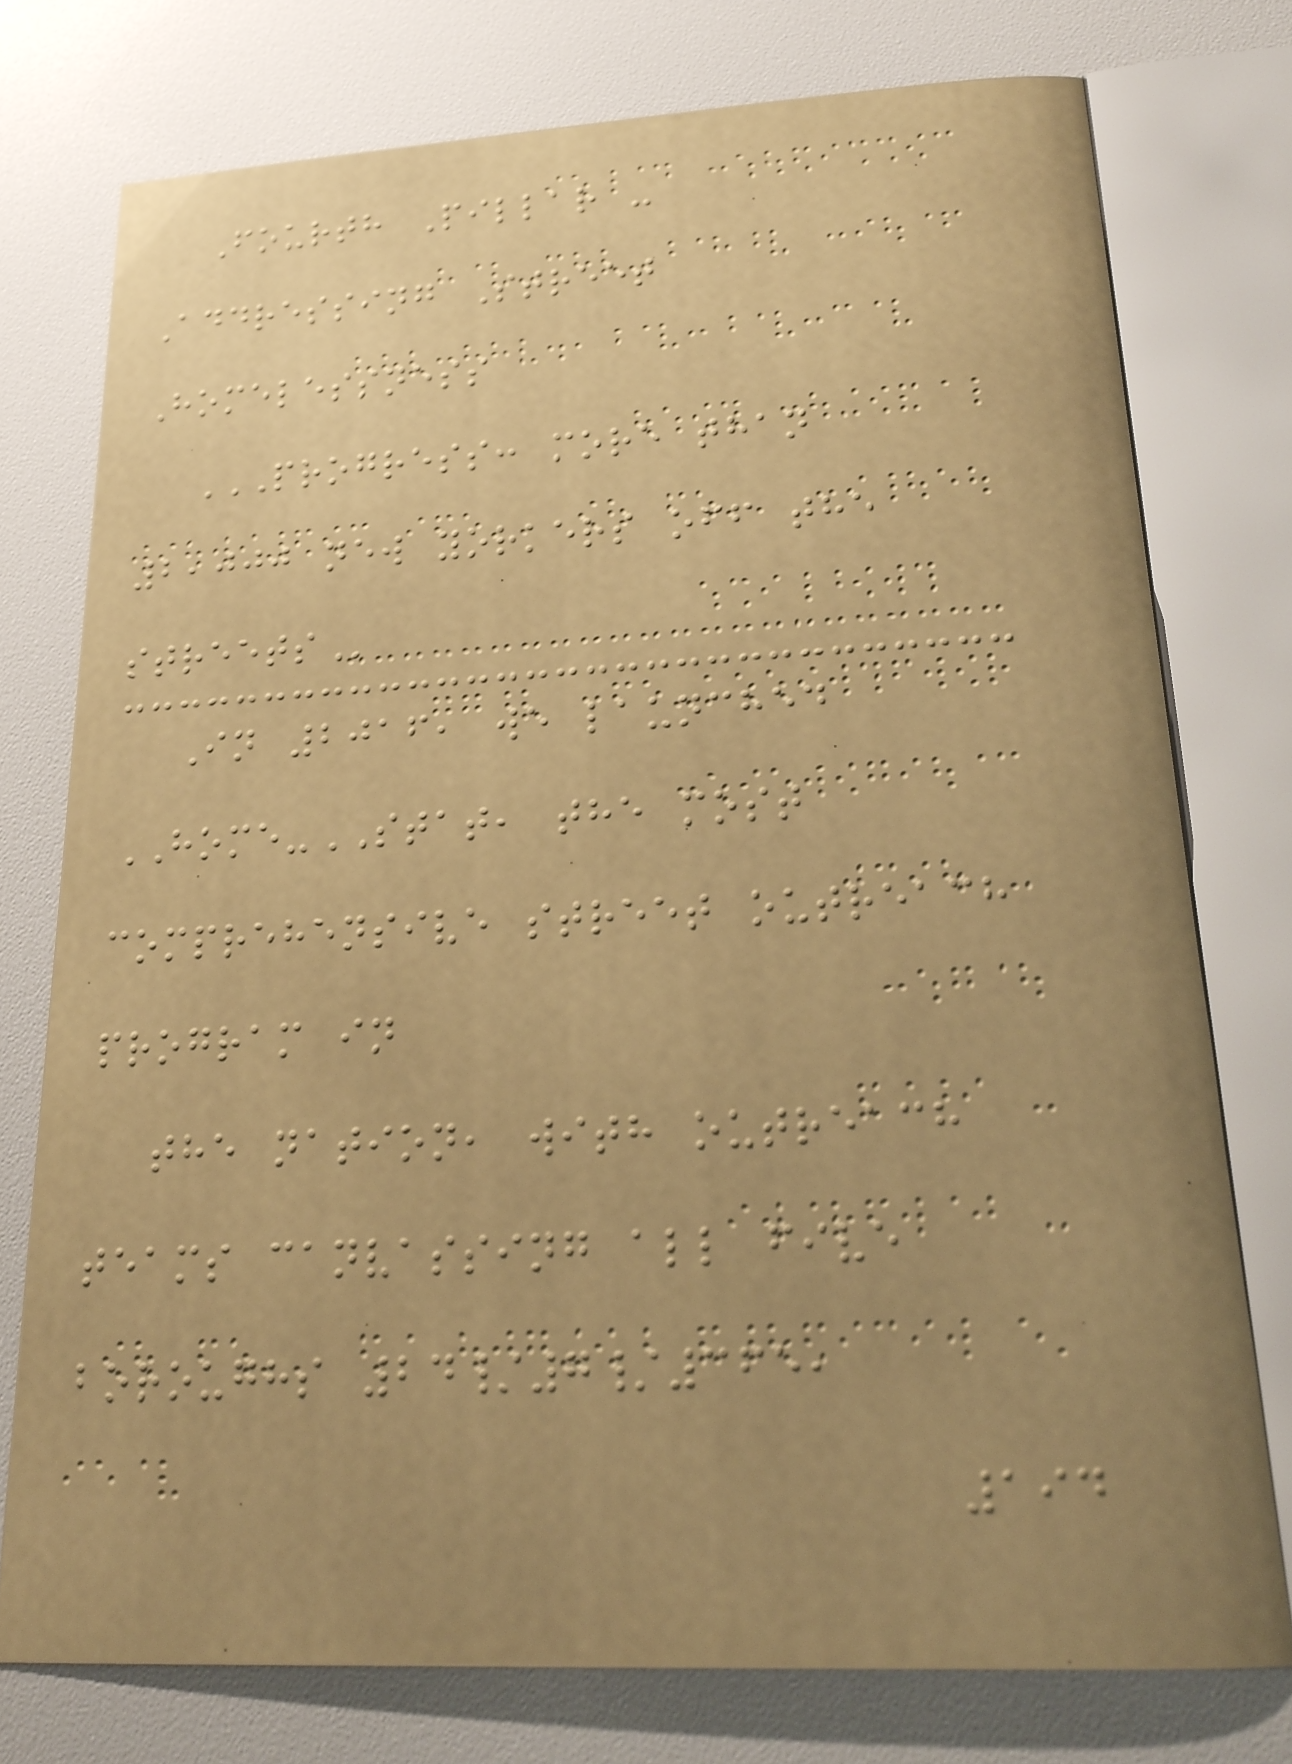Fourth Pillar -
Addressing Street
Homelessness
PROGRESS: MORE THAN
2,000 NEW YORKERS OFF THE
STREETS
In 2016, we launched
HOME-STAT, the most
comprehensive street outreach
program in
the nation, with outreach
teams canvassing all five
boroughs 24/7/365,
194
